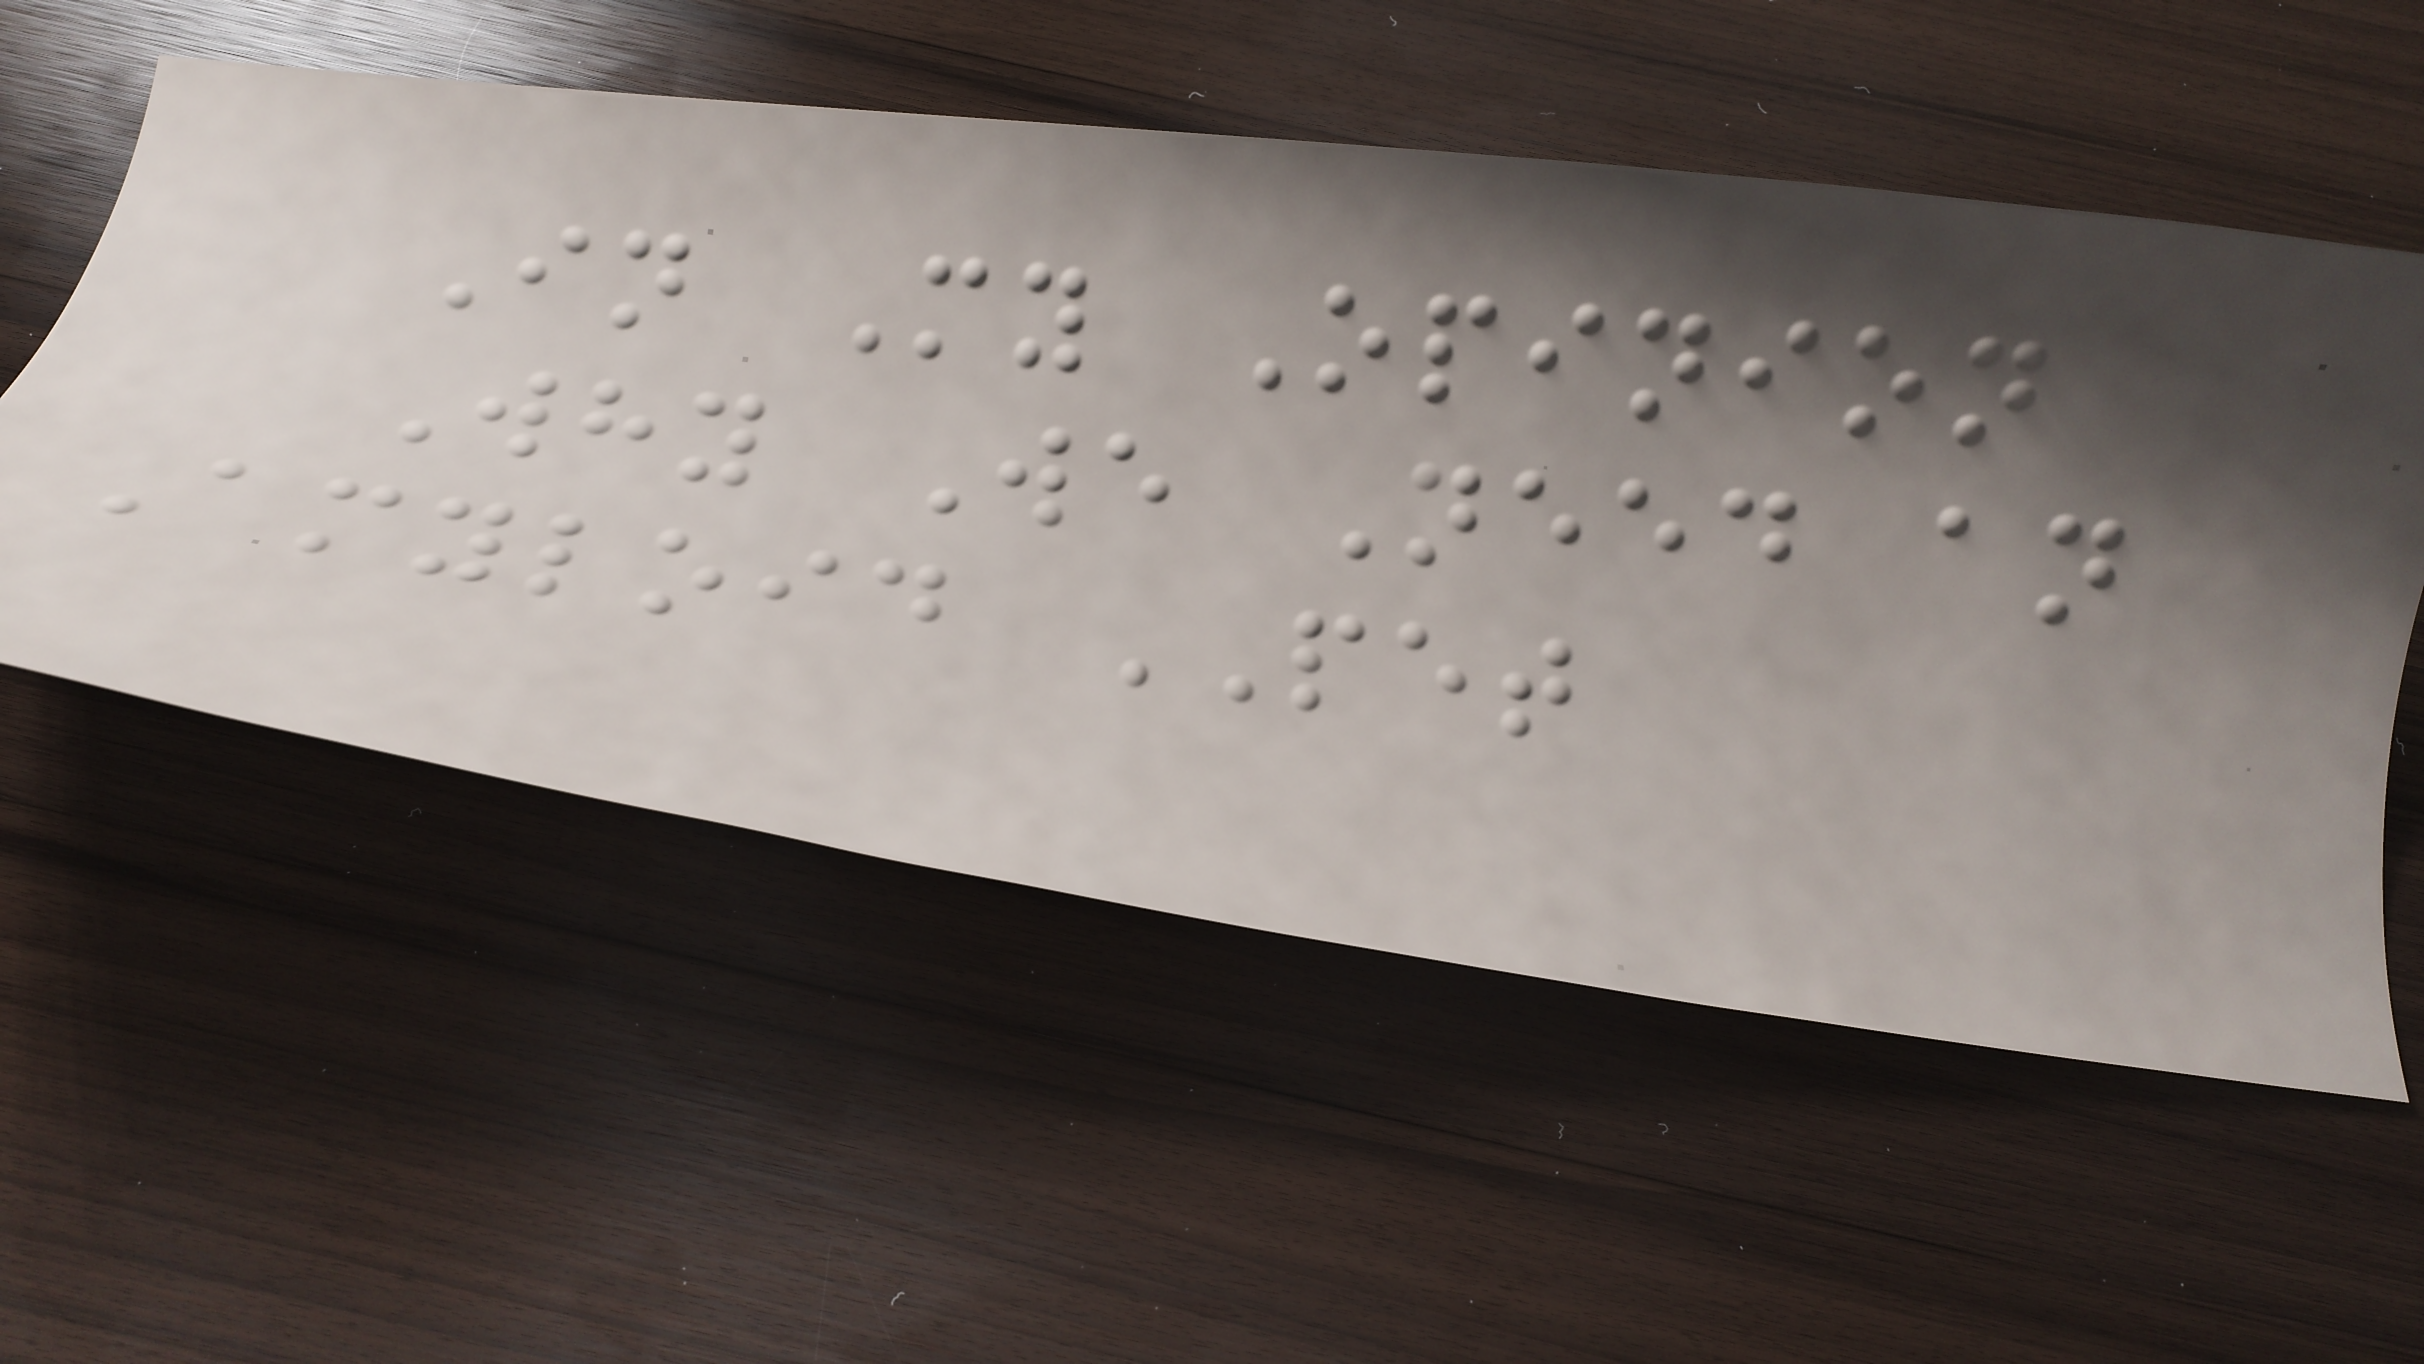In My Opinion
Why We Need an
Amyloid PET
